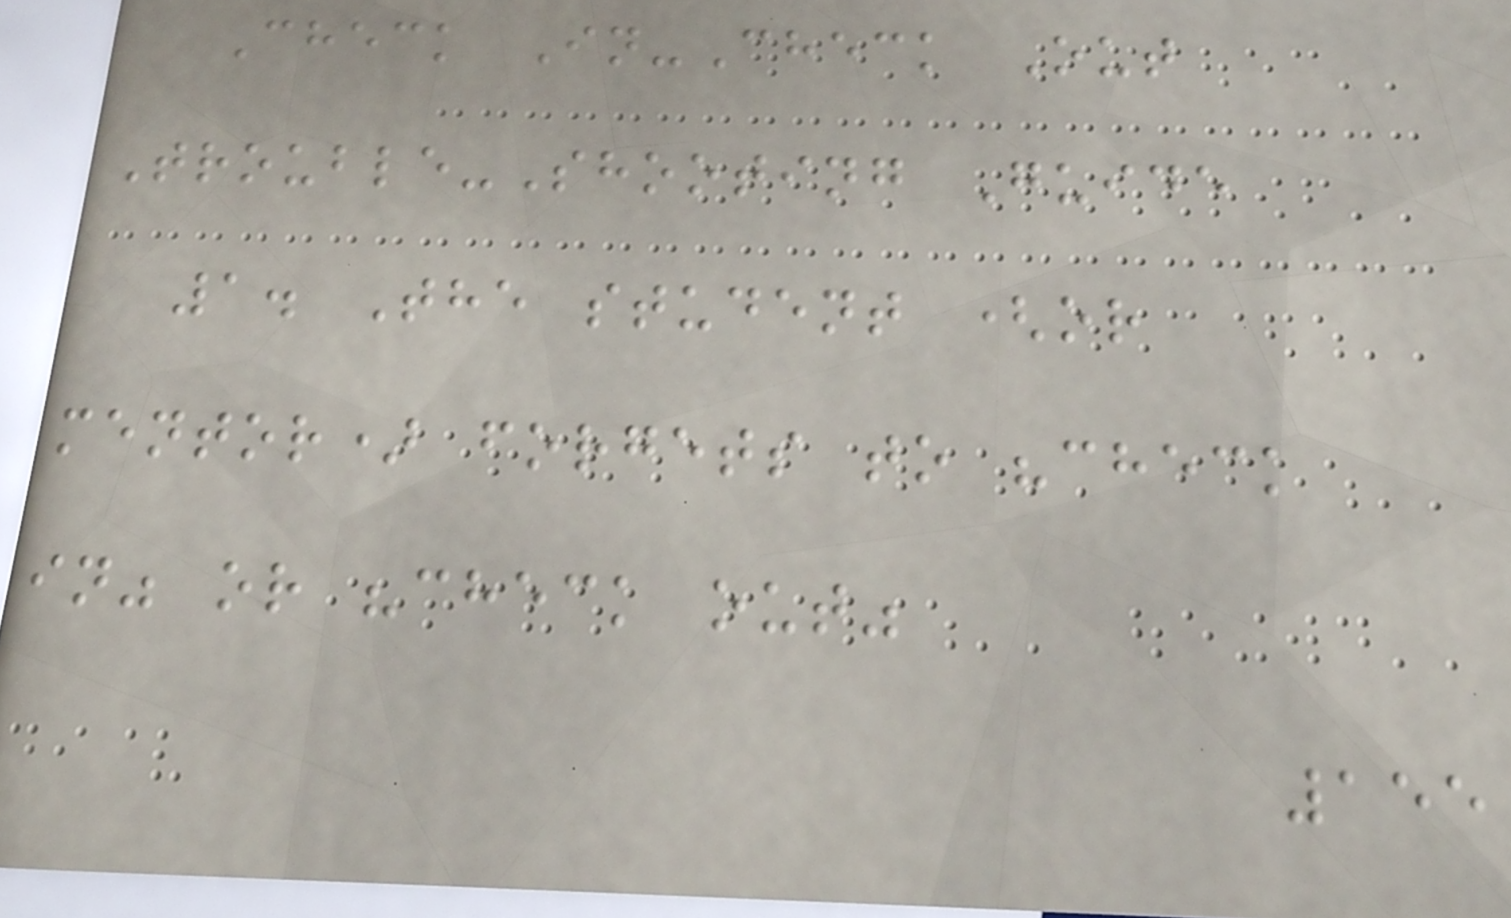Check In-Check Out
Trouble-Shooting Guide
1. The student (or
mentor) forgets to "check
in" or "check out"
155
